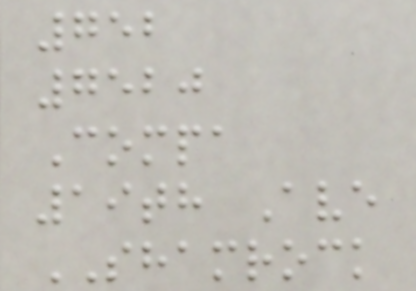752
7520
Compa
19th Ave
SHAMROCK
